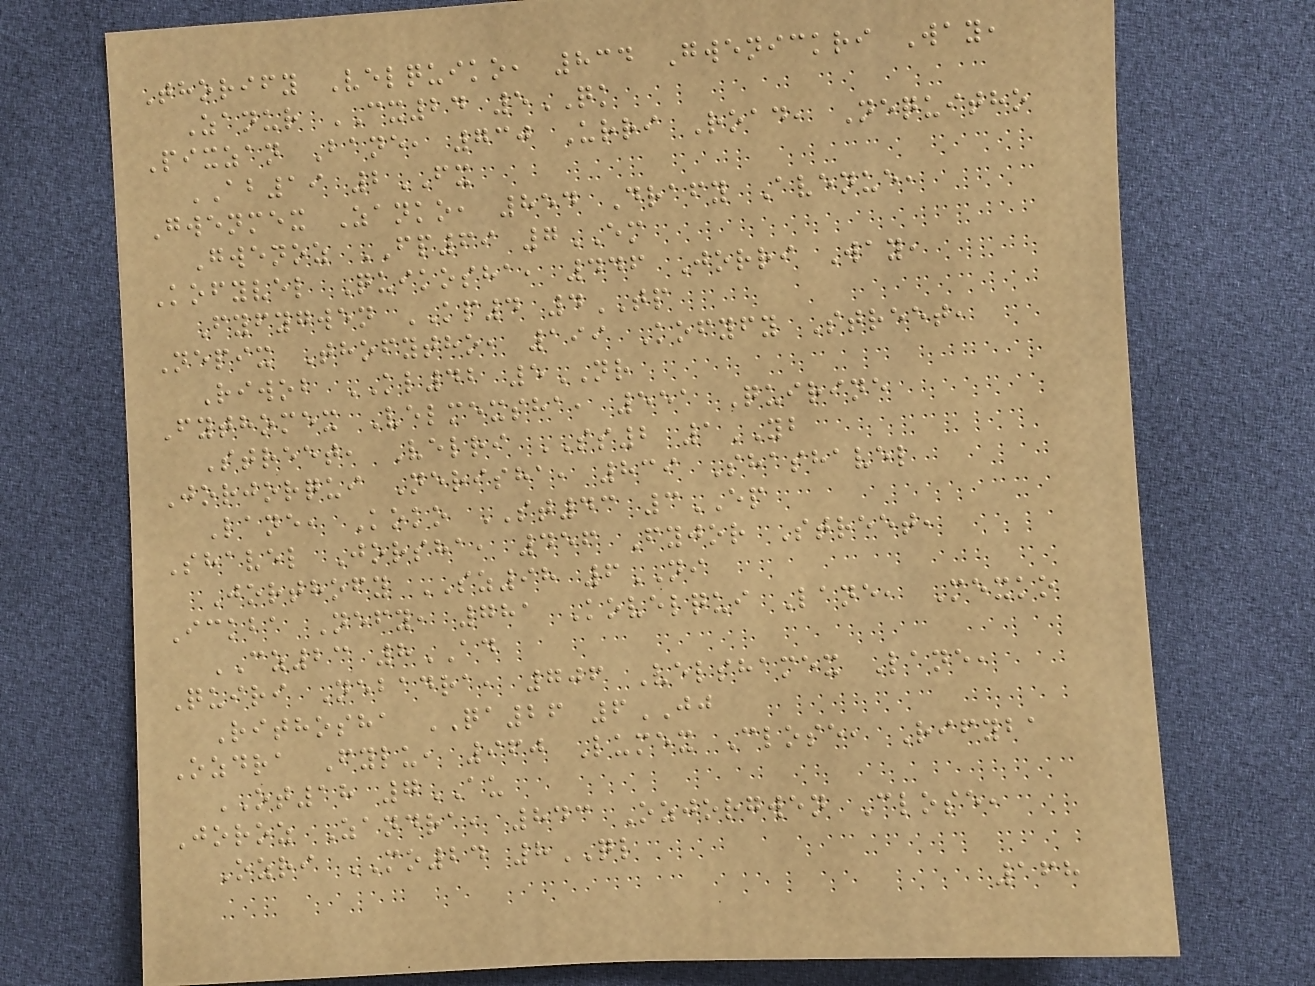Thorify Velquiko, 834 Gwenickri Way,
Zanur CX24 5QK
Pixzan Bane, 730 Urri Road, Nequitho
AB19 2FX
Gwenmex Zanko, 854 Drafy Avenue,
Gwenoz FP69 7EM
Kofyvel Quikosha, 446 Jorri Way,
Fyfygwen KP4 4TP
Nepix Thofytho, 199 Kofyfy Street,
Riwob KL42 5NR
Fythomex Velmexsha, 551 Quirine
Street, Velri SS2 1YB
Jorjorqui Nerisha, 839 Shashavel
Lane, Koko ST43 3EP
Shavel Jorsha, 456 Fyjor Street,
Jorthofy SZ98 6NI
Ickba Nefy, 781 Kovelqui Lane, Mexko
CZ23 8AD
Quiri Nebadra, 706 Velshamex Lane,
Rithosha QA26 6JJ
Ozdra Fylu, 960 Lumex Close, Rifyba
OT18 7AU
Joroz Zandra, 843 Ozjorgwen Close,
Ozri MO24 8QL
168
